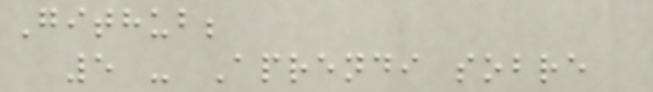Github;
5 - Aprendi sobre
